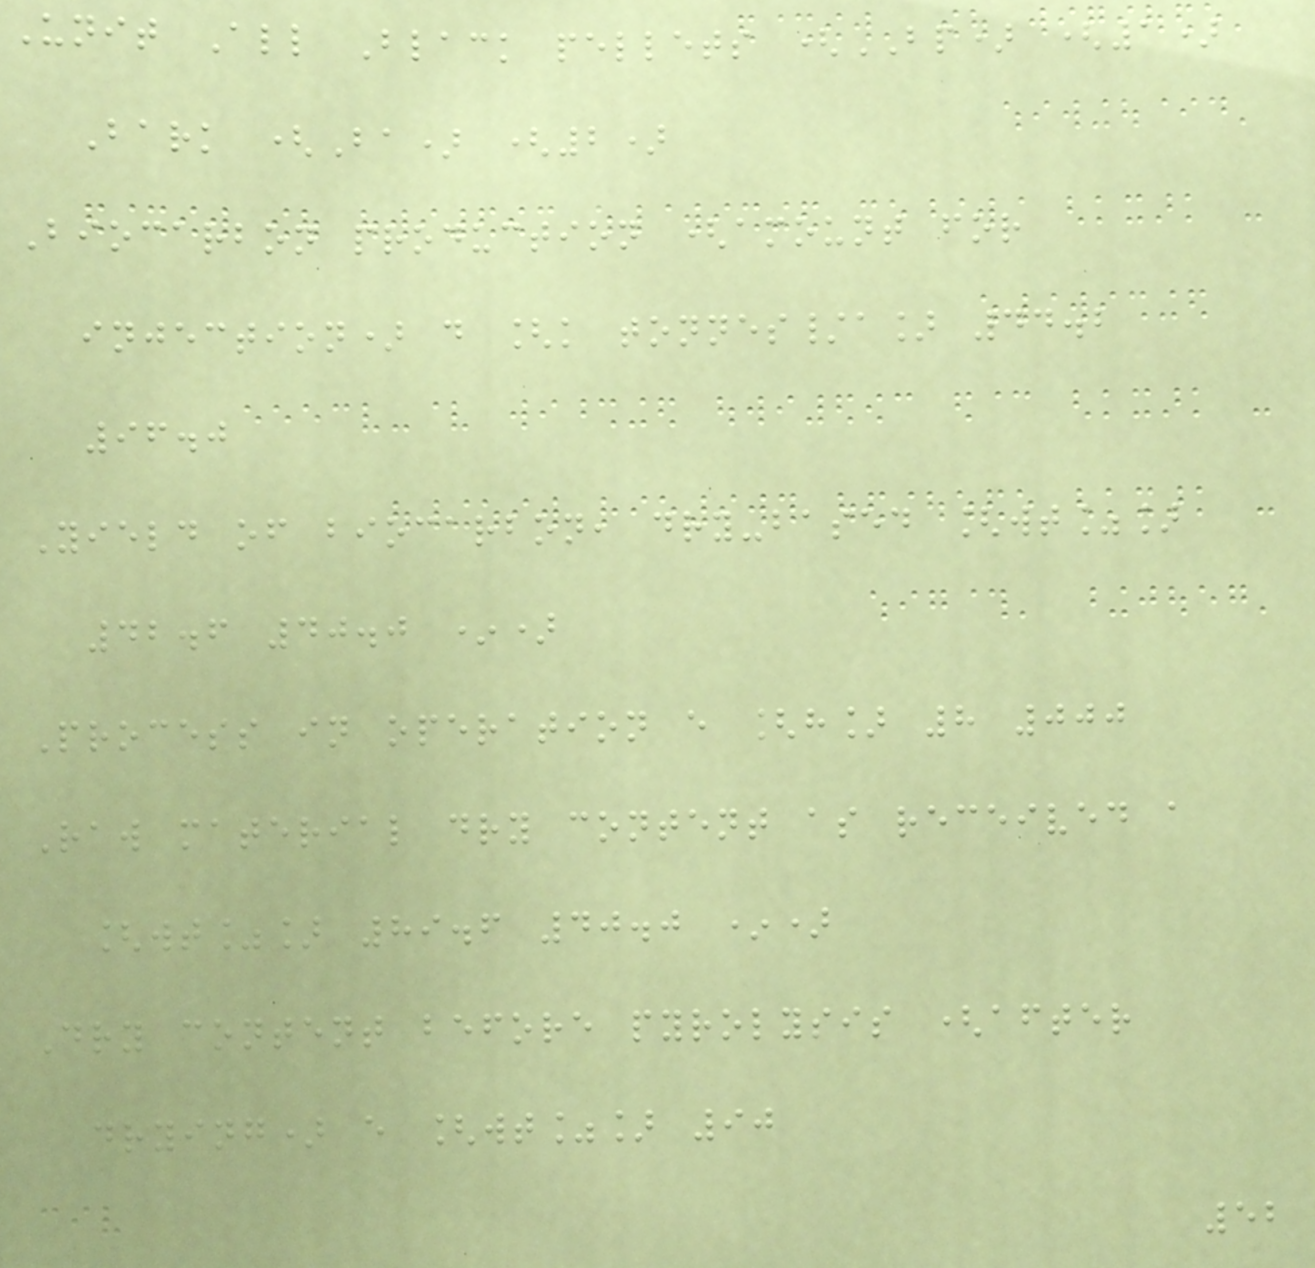Unit All Black pellets (BP) (1)
Bark (Ba) (2)
Biocarbon production (amount for
injection) d [k tonnes/a] 44.2
96.0
Yield of biocarbon, dry-based [wt%]
42.6 40.0 *)
Process in operation e [h] 8 000
Raw material dry content as received a
[wt%] 89.6 40.0 *)
Dry content before pyrolysis (after
drying) e [wt%] 90
52
